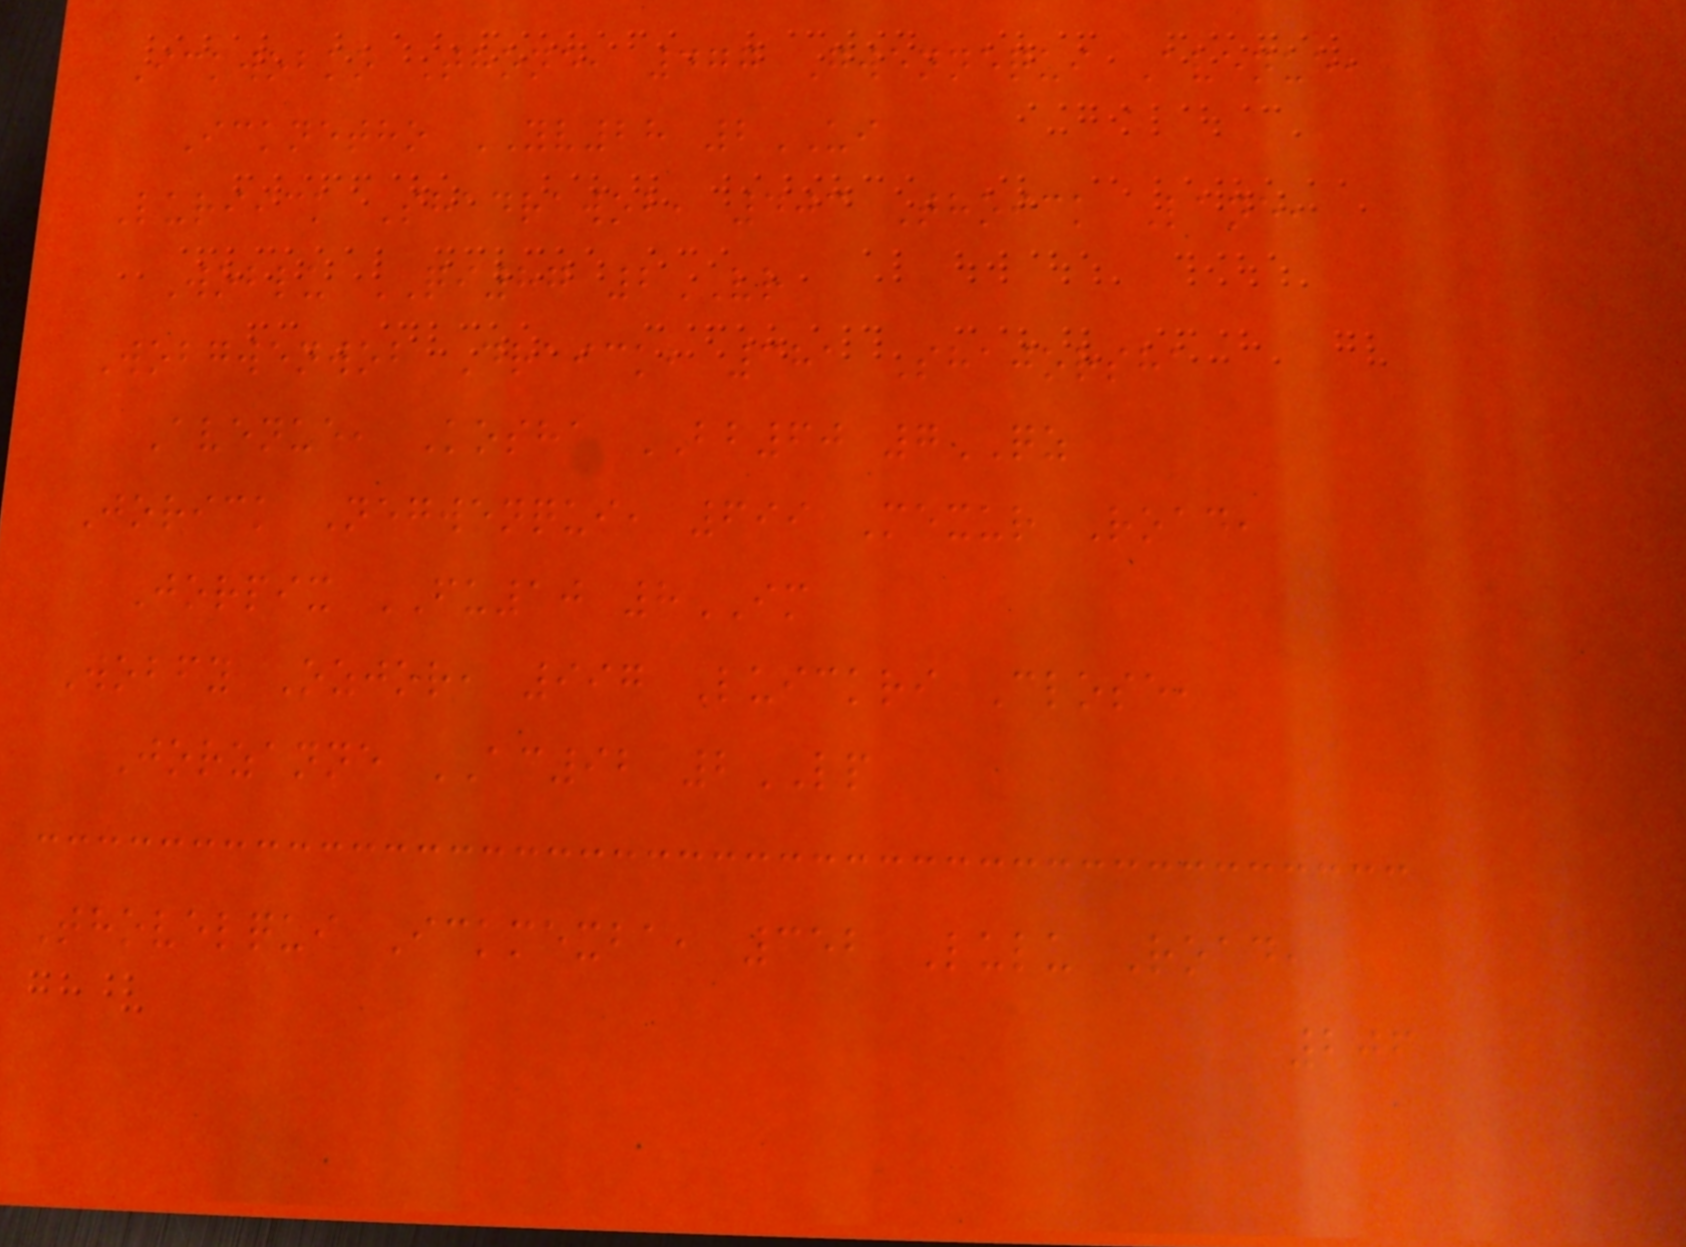Ickwobko Thone, 477 Gwennequi Avenue,
Icknetho YV28 2UI
Luriick Shadrawob, 403 Thoick Lane,
Woblu QI87 2VR
Wobgwenwob Draick, 381 Shajorsha
Avenue, Kosha BB60 7QZ
Jorick Negwenqui, 699 Mexur Road,
Jorpix FU10 8IM
Wobfy Ozjor, 997 Luickri Close,
Jorzanne AC92 2LP
Thovelqui Ickmexba, 352 Lulu Road,
206
